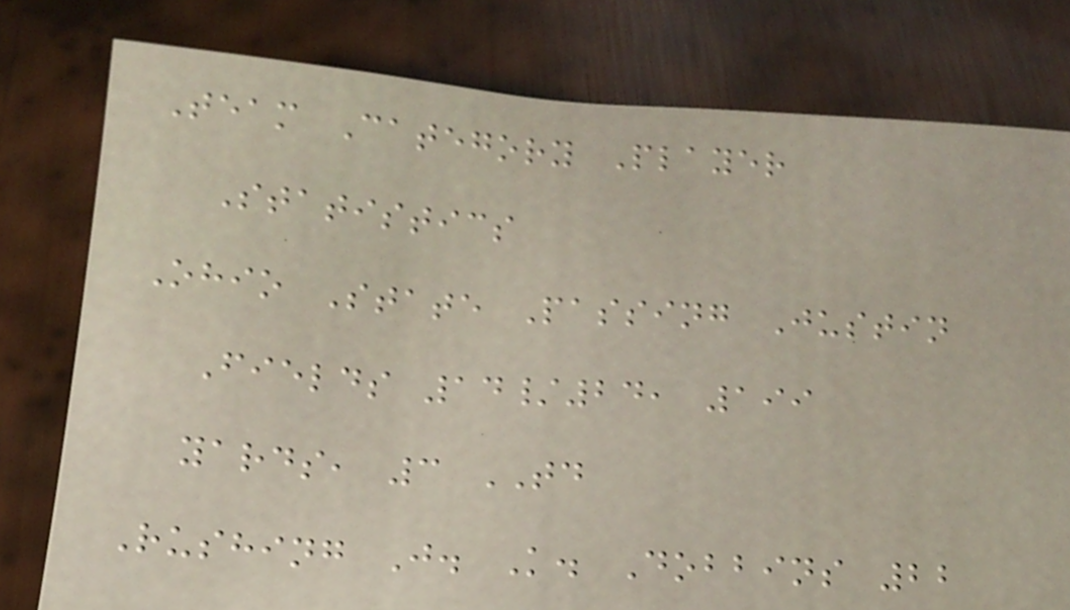Team Category Player
Statistics
Ohio State Passing Justin
Fields 14/24, 199
yards, 3 TD
Rushing J. K. Dobbins 22
